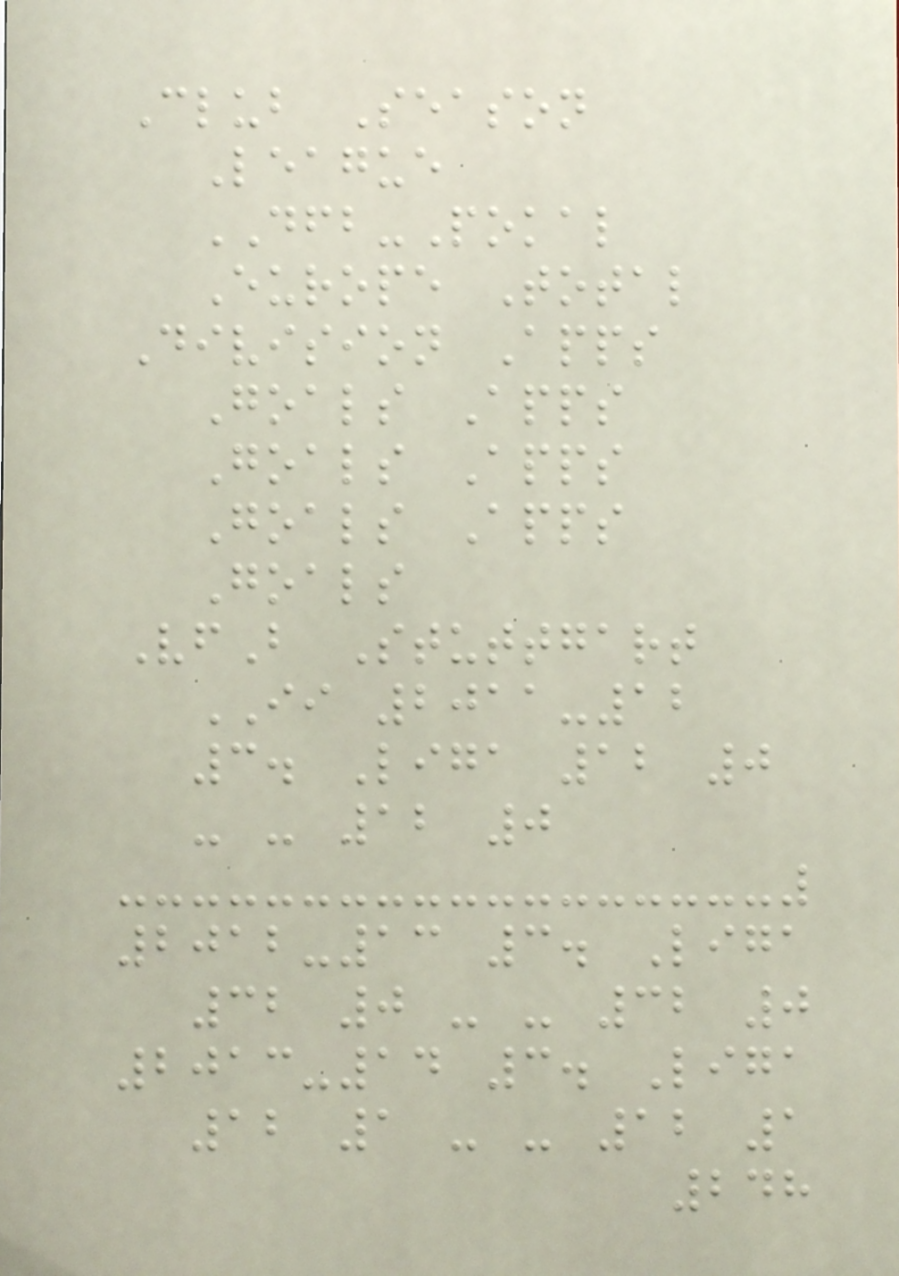Club Season
League
DFB-Pokal
Europe Total
Division Apps
Goals Apps
Goals Apps
Goals Apps
Goals
VfB Stuttgart
II 2011-12
3. Liga 12 0
- - 12 0
2012-13 3. Liga
32 0 - - 32 0
2013-14 3. Liga
12 1 - - 12 1
248
